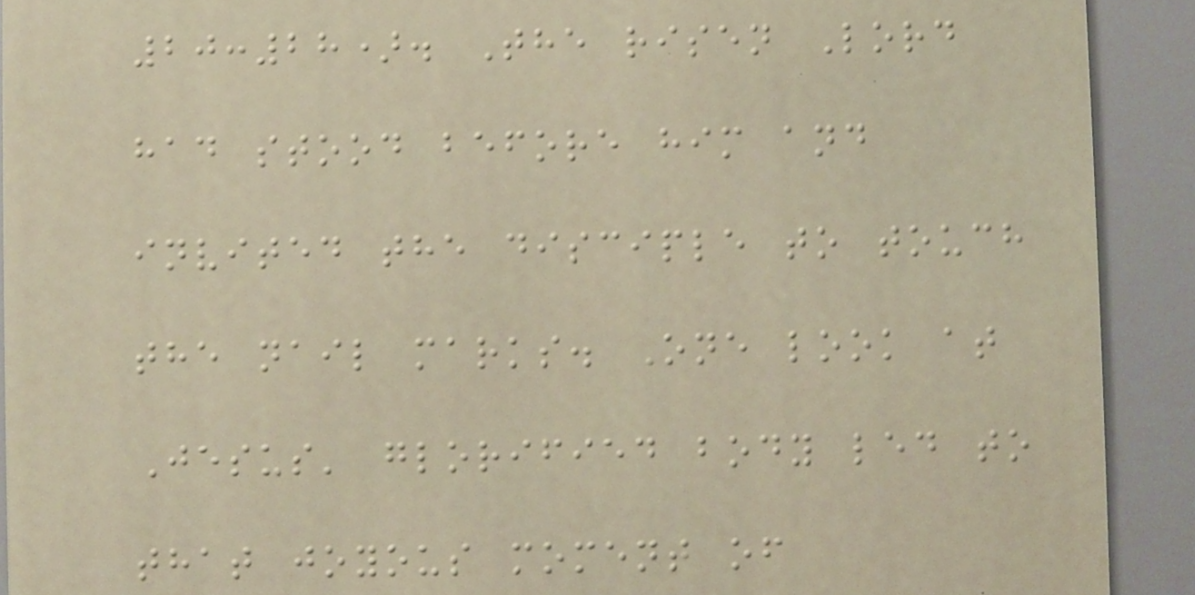20:28). The risen Lord
had stood before him and
invited the disciple to touch
the nail marks. One look at
Jesus' glorified body led to
that joyous moment of
